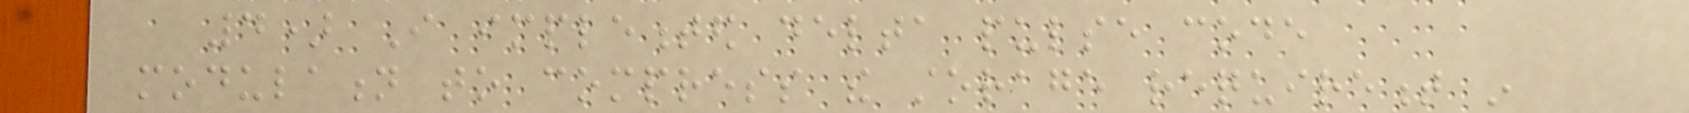4) I implemented delta pulse code
modulation to compress the storage requirement in
